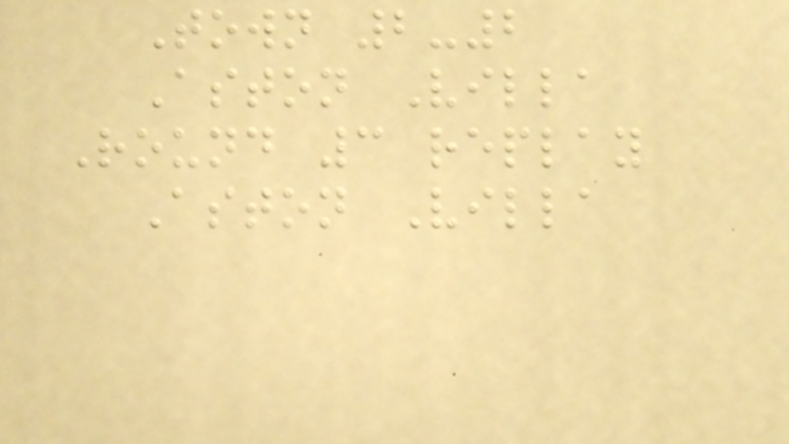Town 2-2
Aston Villa
Round 3 replay
Aston Villa
